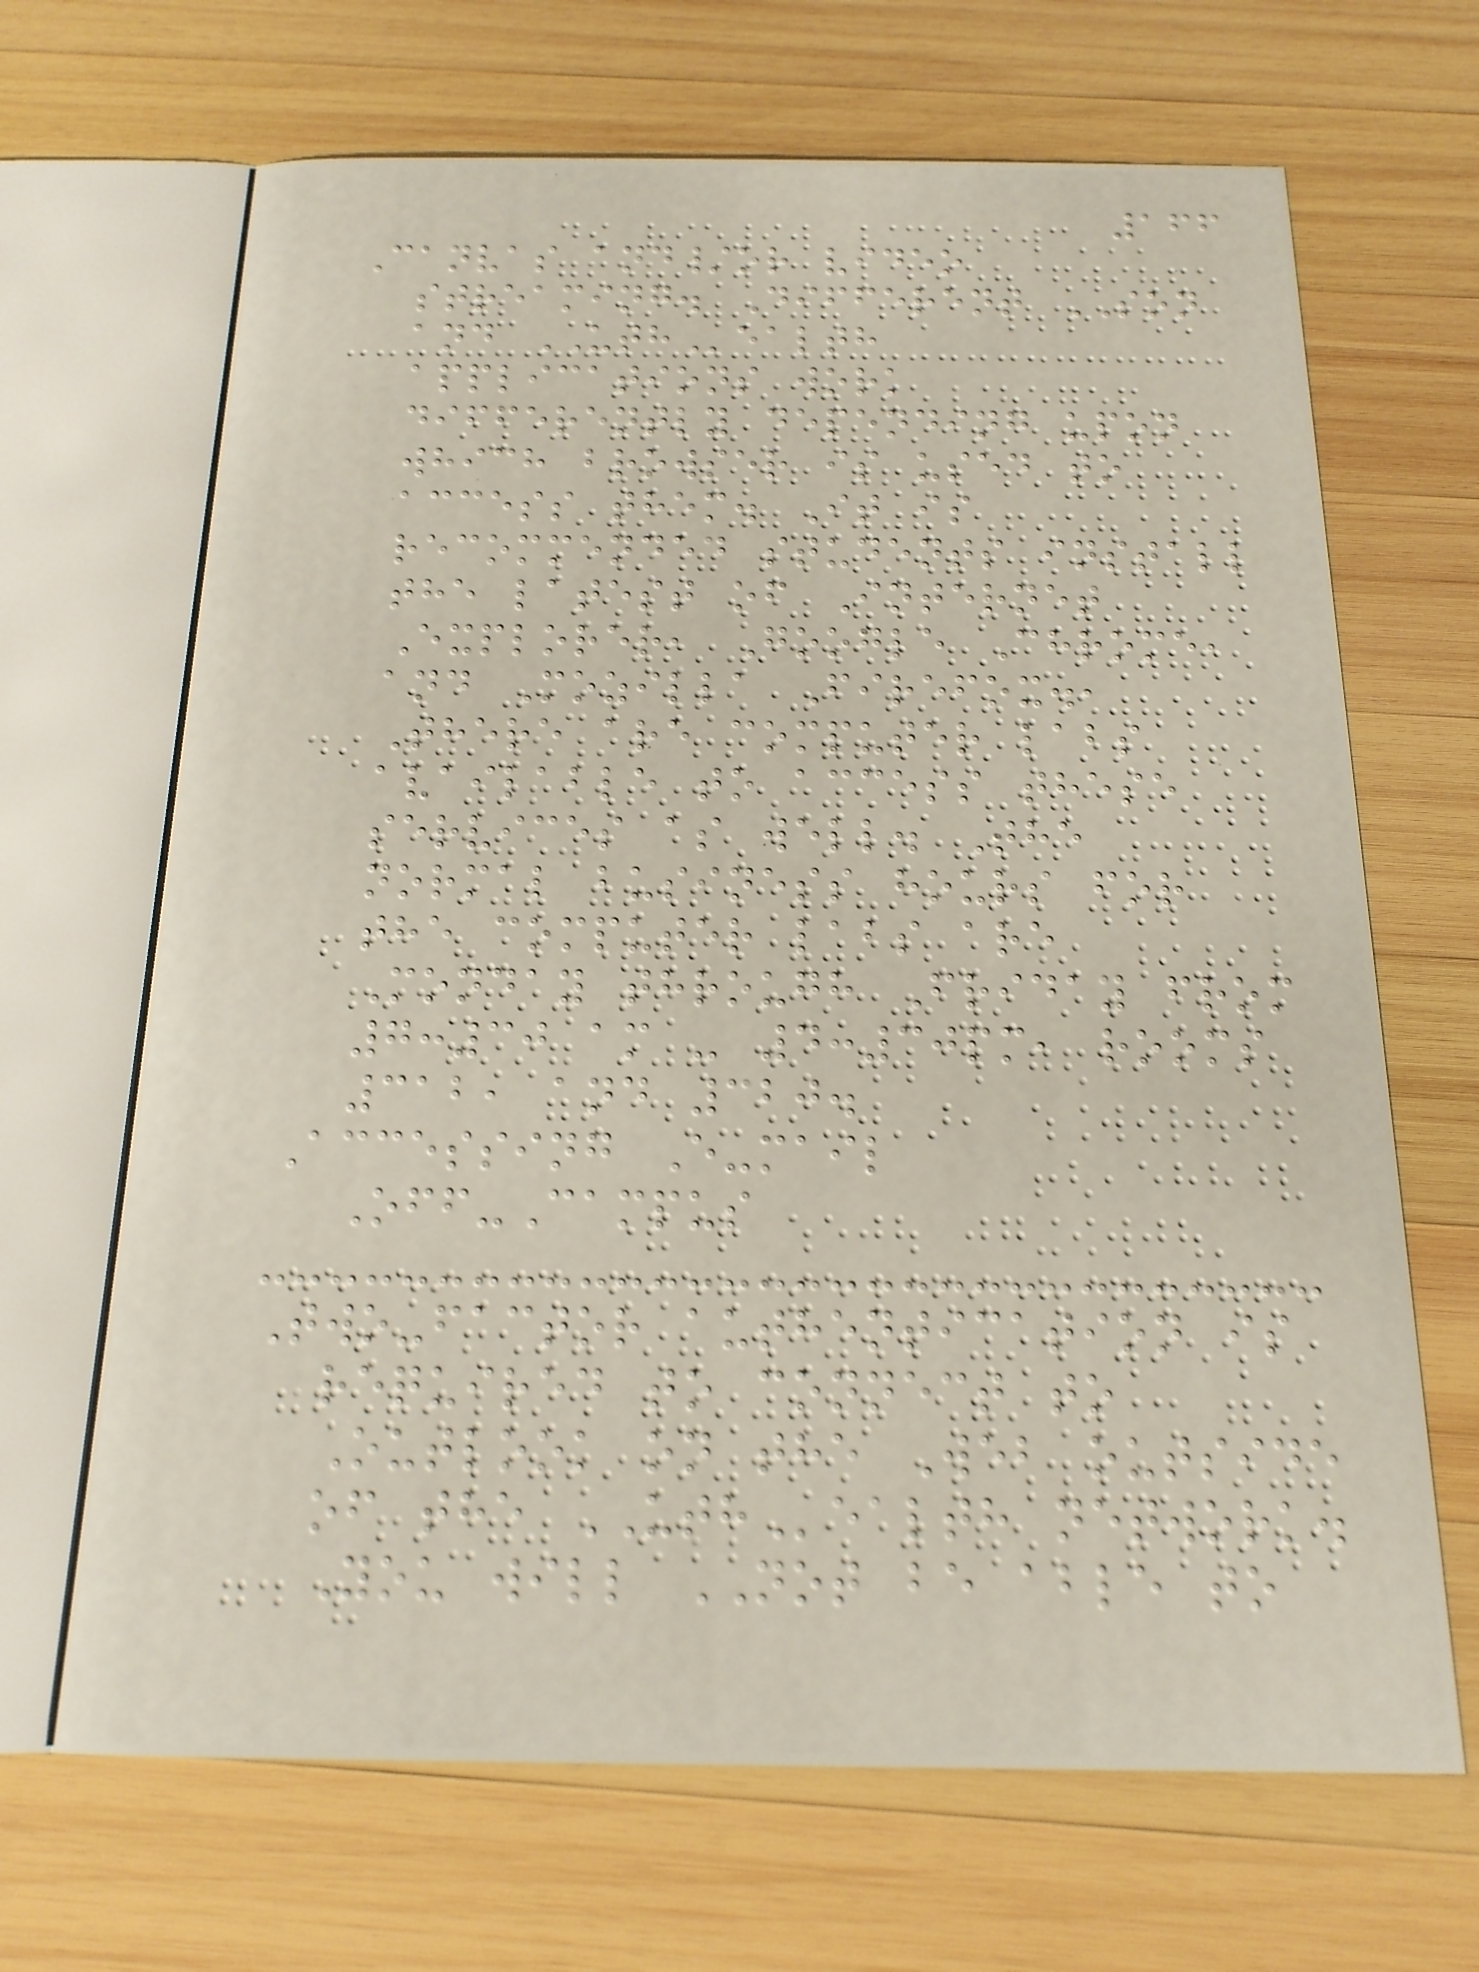166
Canvas and/or video
streaming. Different SON
and UTHealth
applications work
differently depending upon
which browser is used to
access them. It is
recommended students install
the latest of Internet
Explorer, Google Chrome,
and Mozilla Firefox.,
There are computer labs
available to access these
services as well. The
normal business hours for
the computer labs are
Monday through Friday from
7:30 am - 4:30pm, rooms
312, and 320.
Accessing E-mail
Off-Campus
Two-factor authentication is
required to connect to
Outlook on the Web outside
of the UTHealth network.
You will NOT be able to
